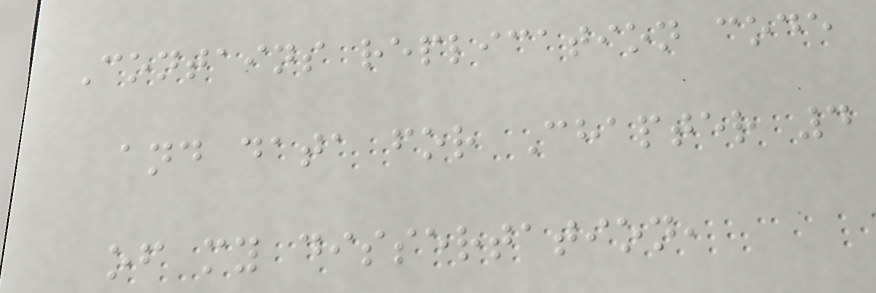Contains replication code
and data for Chapter 4
of my dissertation,
